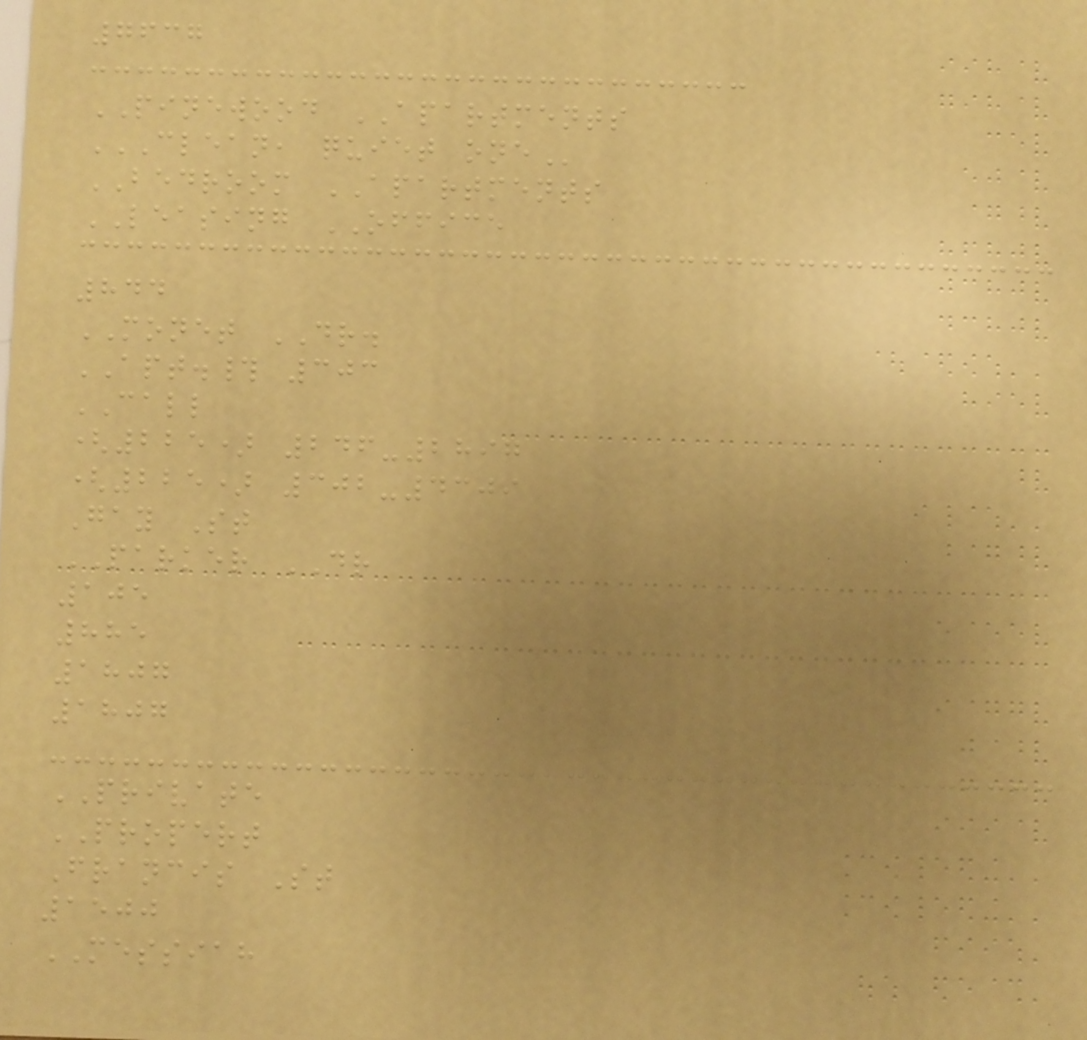7637
PINEWOOD APARTMENTS
CLEAN, QUIET ONE
BEDROOM APARTMENTS
LEASING OFFICE
844
MONET DR.
APT.# 303
CALL
(225) 246-2897
(225) 302-4309
Gay St
PARKER DR
105
885
1807
1807
PRIVATE
PROPERT
Francis St
1500
MESSIAH
